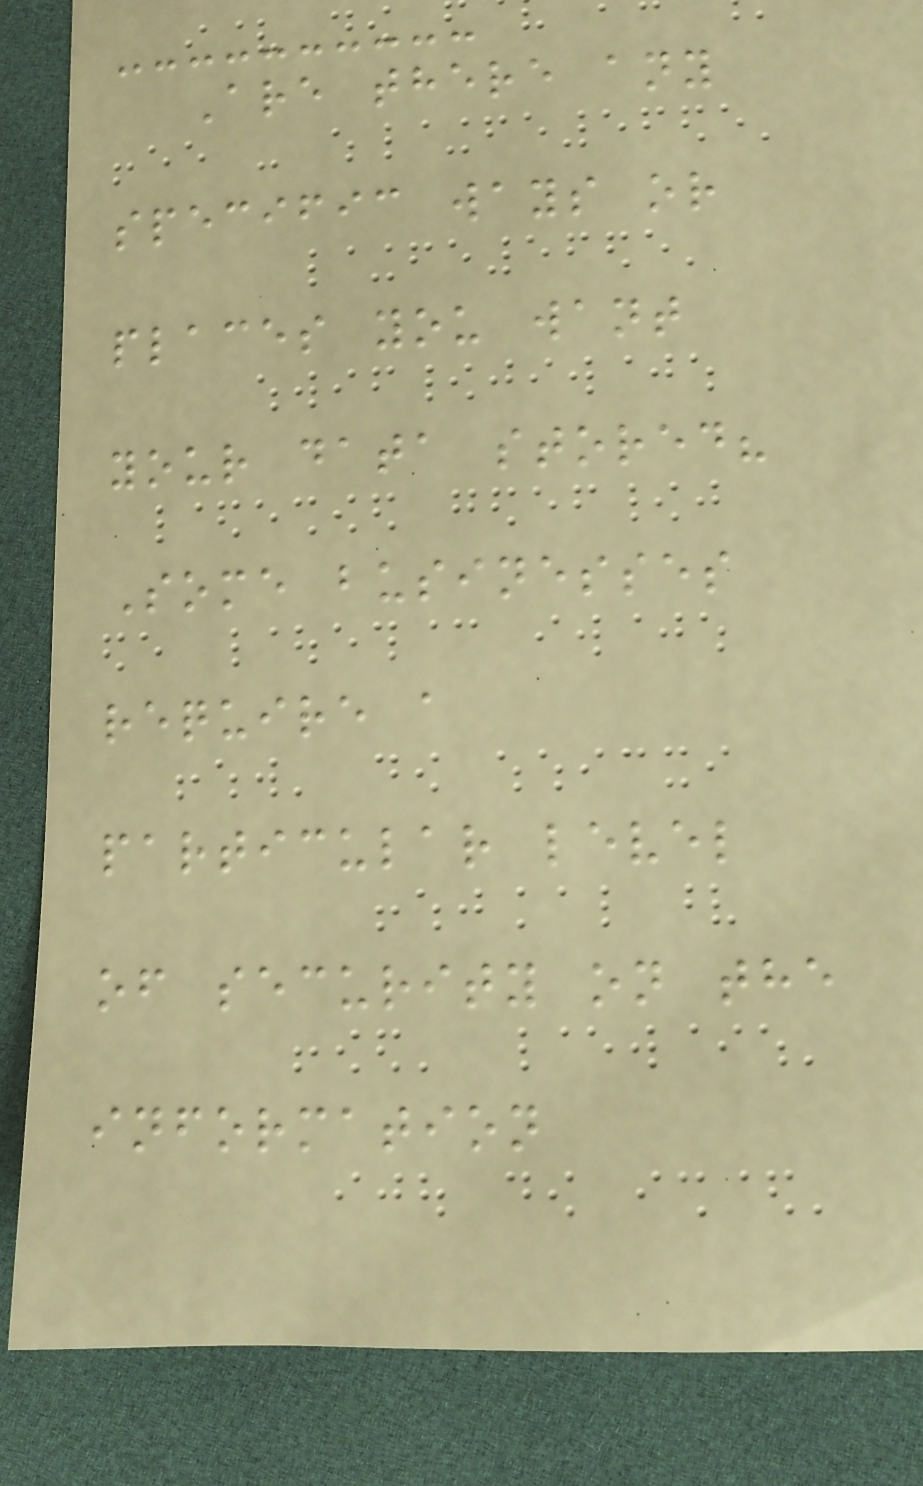Are there any
specific ways or
places you want
your data stored?
Some businesses
require a
particular level
of security on the
information
